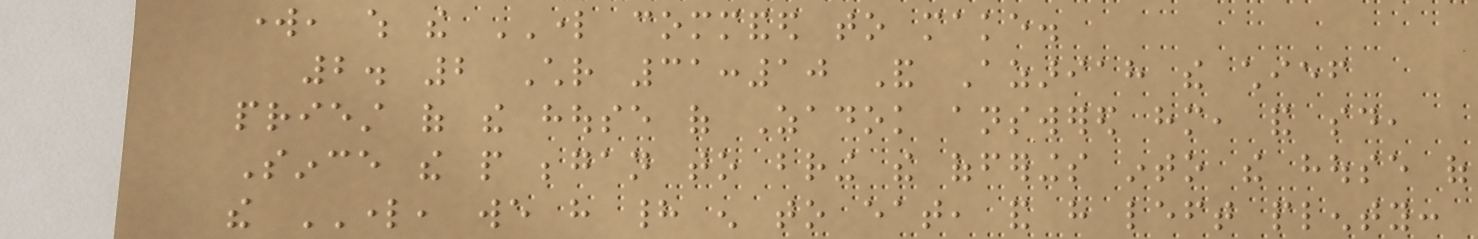work, which the LORD commanded to make.
2. 2 Chr 31:10 And Azariah the chief
priest of the house of Zadok answered him, and said,
Since the people began to bring the offerings into the house of
the LORD, we have had enough to eat, and have left plenty:
